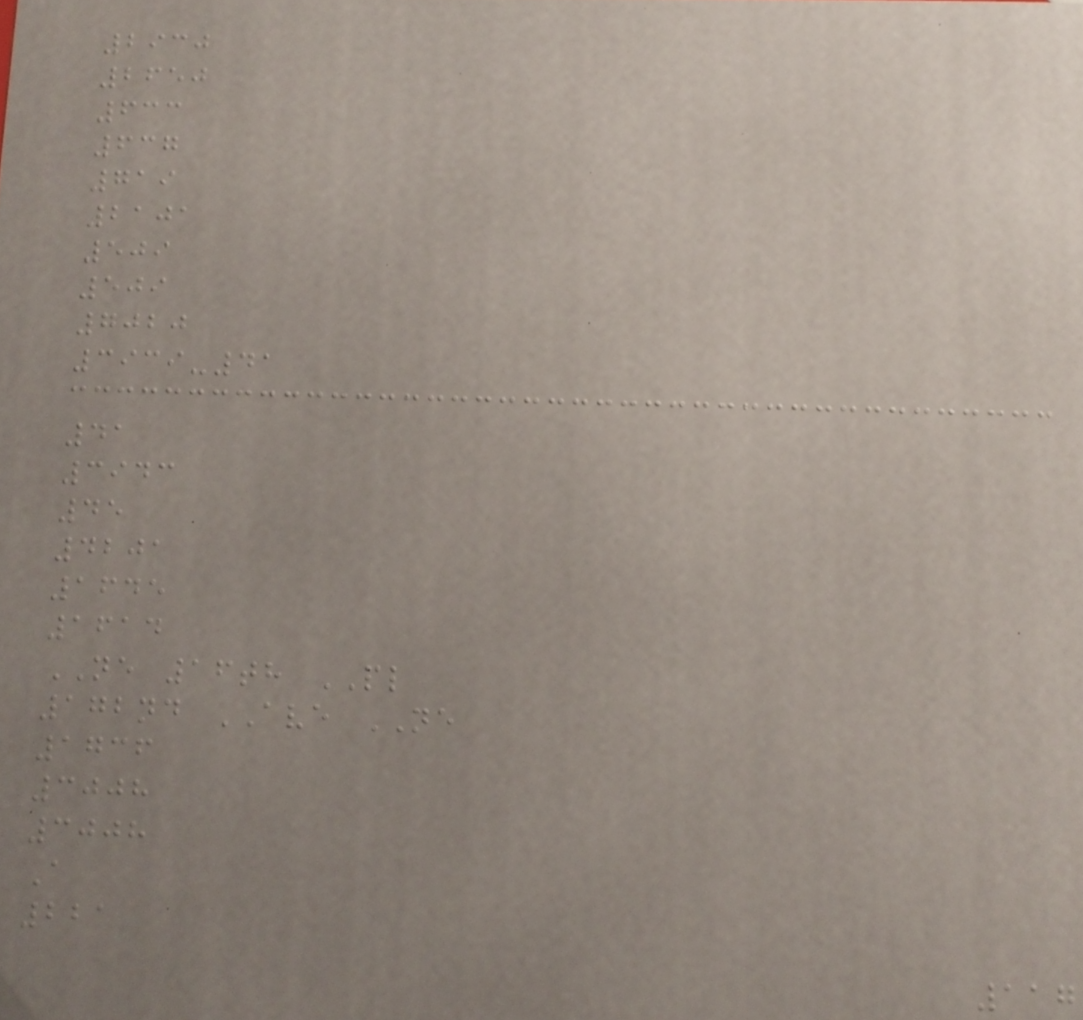2930
2650
633
637
719
2101
509
509
7020
3939-41
41
3943
45
4201
1645
1614
NE 16th PL
172nd AVE NE
1736
3008
3008
A
221
117
